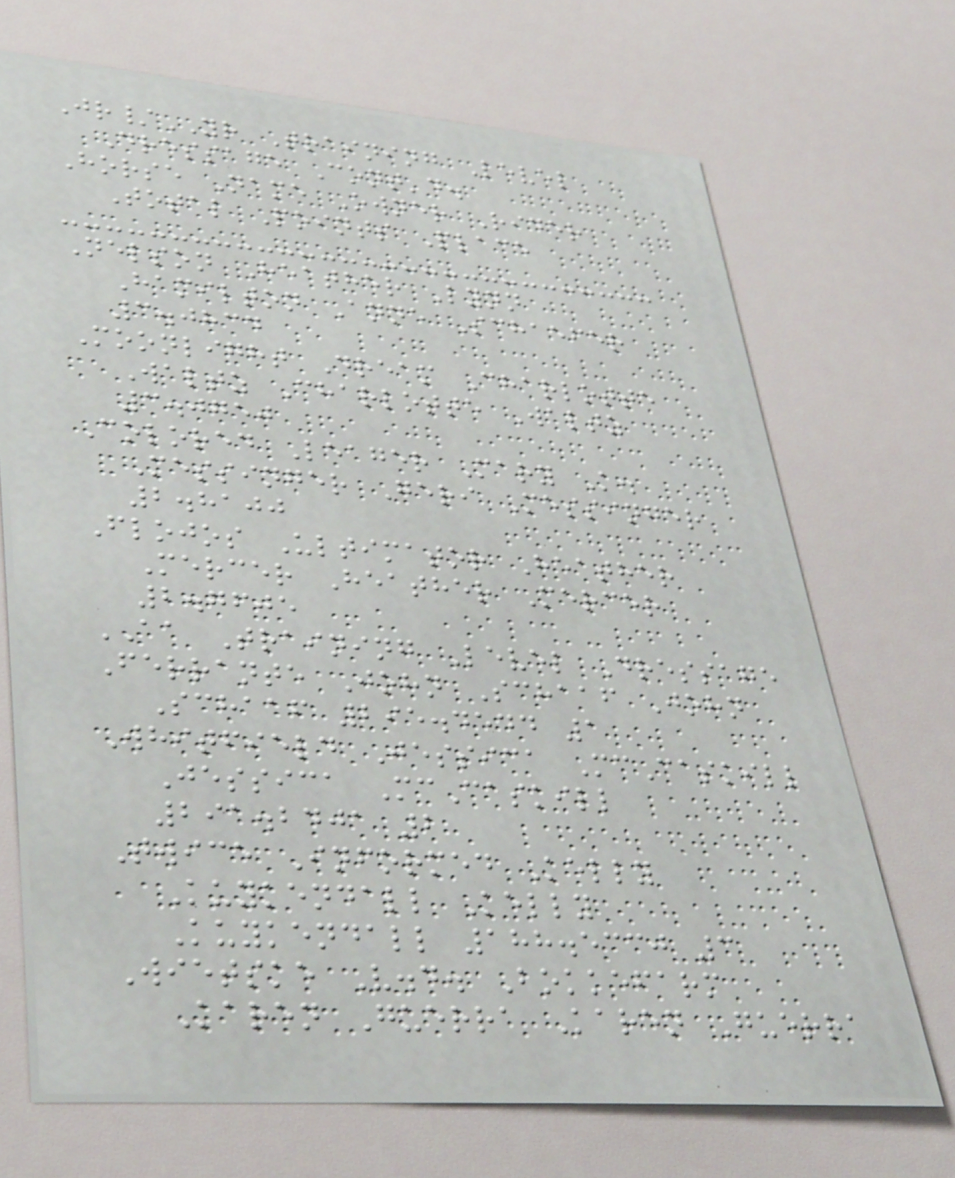Jr/YR Training Level
Dressage Cont'd.
Horse Name Owner Rider
Total Points Place
Nelson Heather Lynn
Hamilton Anne Schaefer
3.0834
Moonlight Dream Charlotte
Waltz Charlotte Waltz
3.0750
Colored Leager Mary K.
Messinger Geri Messinger
2.8100
Flojos Ultimator Heather
Mercer Heather Mercer
2.7605
AA Training Level Dressage
Ferrante John Schaaf John
Schaaf 295.4544 1
Whitfield Jessica McCaskill
Jessica McCaskill
291.2401 2
Twice Informed Kelly
Kuykendall Kelly
Kuykendall 188.5330 3
Wietske V.d. Bokkefarm
Karen Guerra Karen Guerra
